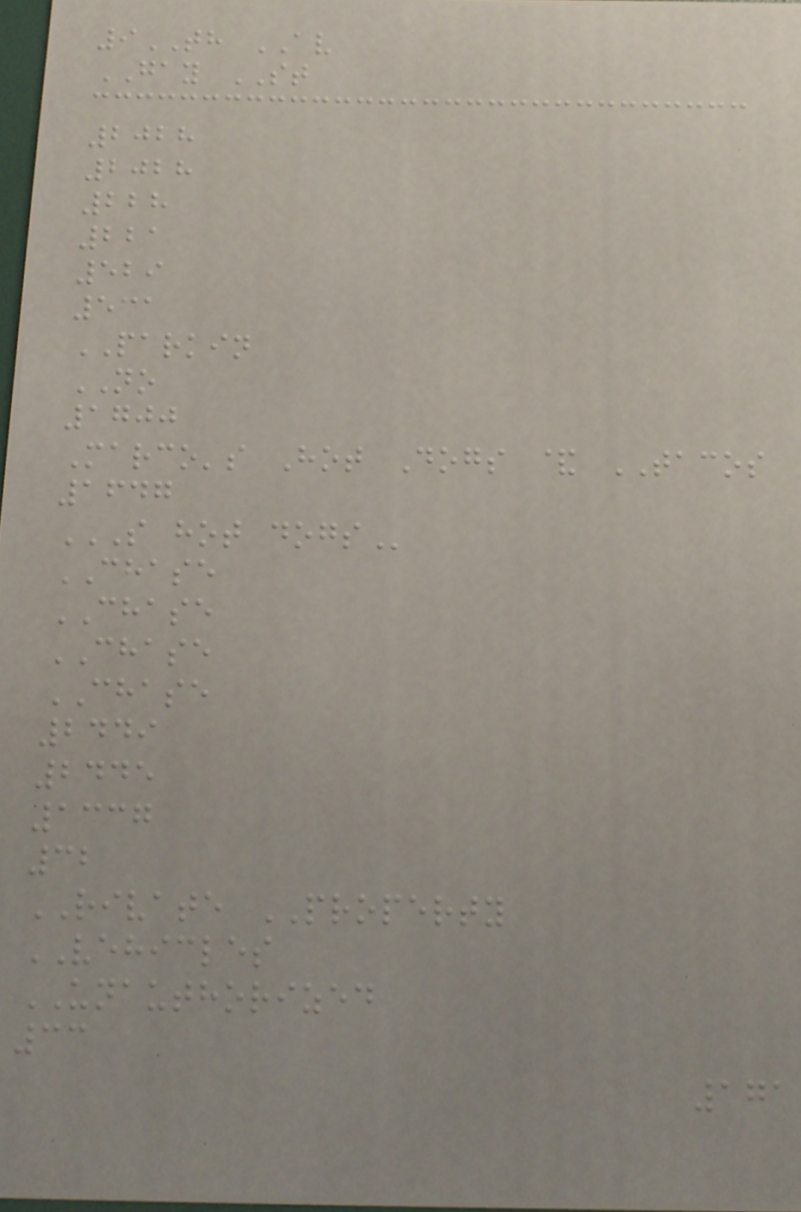9TH AV
GAY ST
2028
2028
228
221
529
531
PARKIN
NO
1700
Marco's Hot Dogs & TACOS
1647
S HOT DOGS
CHASE
CHASE
CHASE
CHASE
2449
2445
1337
32
RIVATE PROPERTY
VEHICLES
UNAUTHORIZED
33
171
